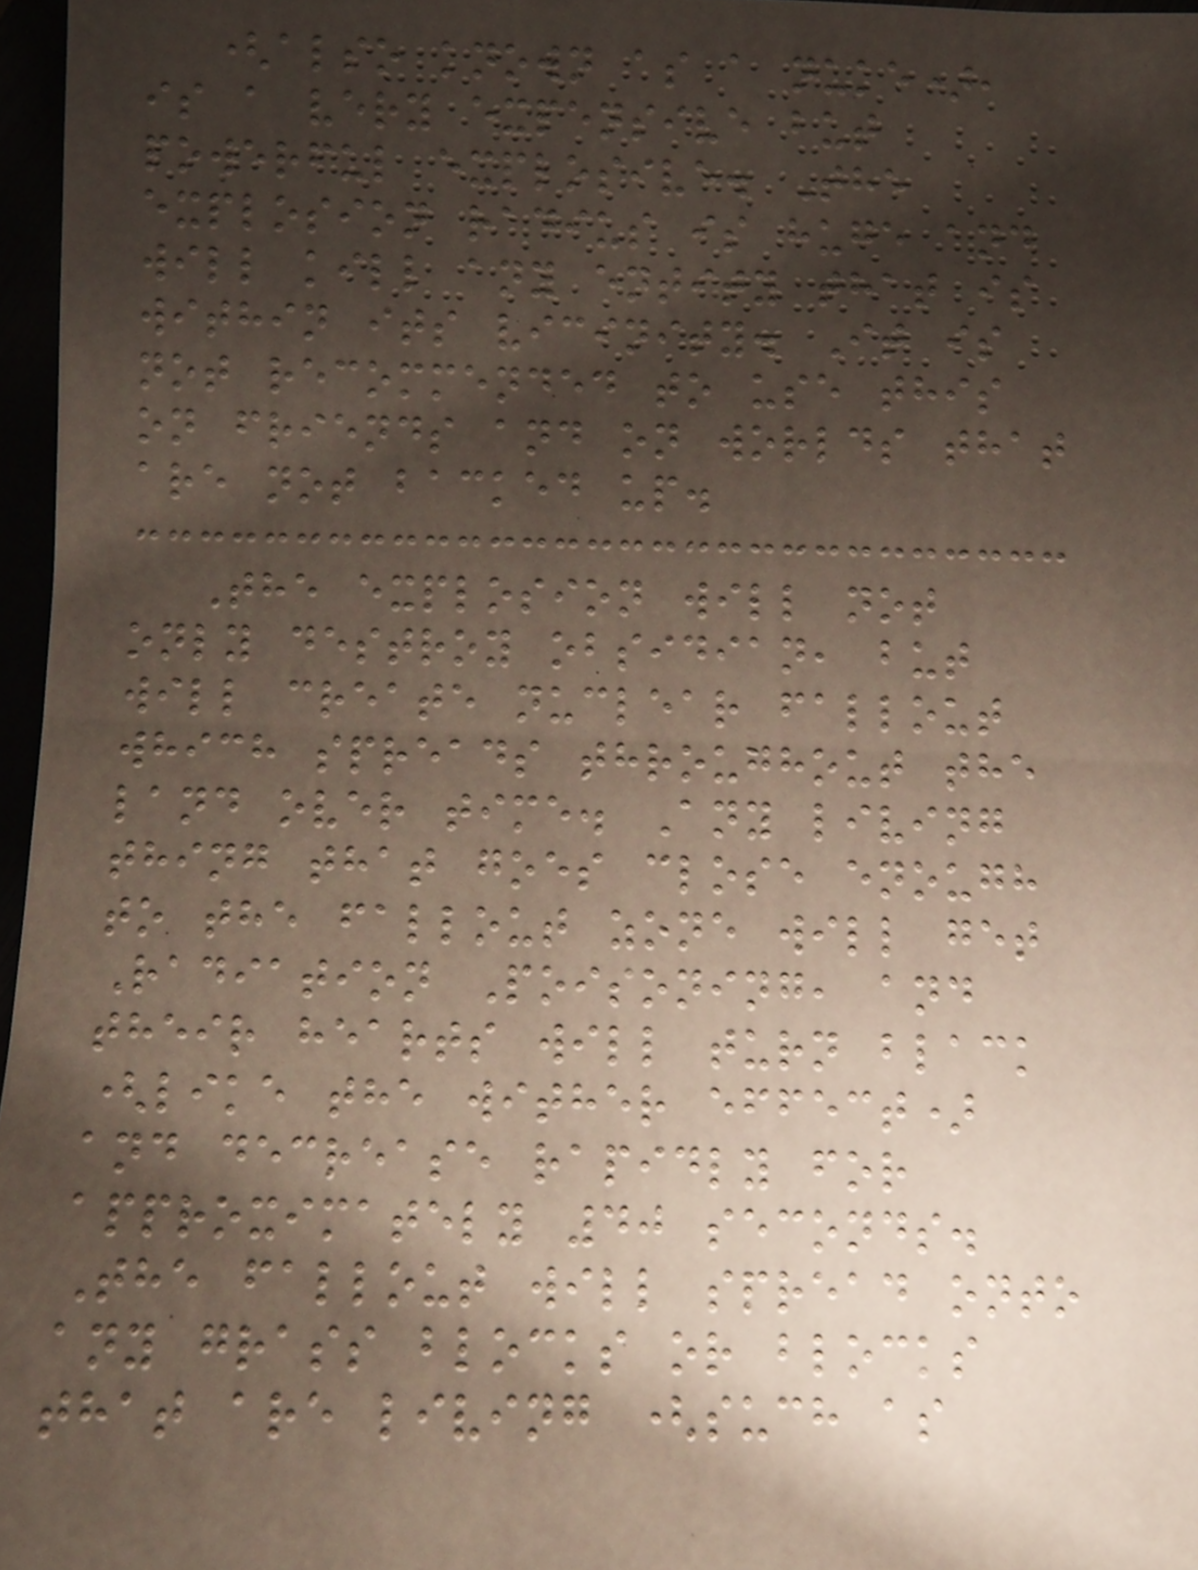(also known as a nuke),
is a very expensive but
powerful explosive. The
explosion radius is huge and
will kill any entity that is
within its vicinity. It is
not recommended to use this
on friends and on worlds that
are not backed up.
The explosion will not
only destroy obsidian, but
will create nuclear fallout
which spreads throughout the
land over time. Any living
thing that goes close enough
to the fallout zone will get
Radiation Poisoning, and
their hearts will turn black
(like the wither effect)
and decrease rapidly for
approximately 40 seconds.
The fallout will spread onto
any grass blocks or blocks
that are living (such as
